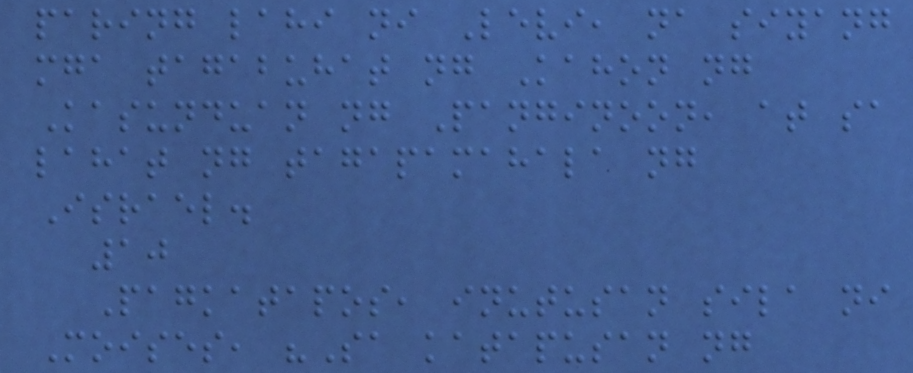paring lahi ni Levi, na siyang
mga tagabuhat ng Kahon ng
Kasunduan ng Panginoon, at sa
lahat ng tagapamahala ng
Israel.
10
Pagkatapos, inutusan sila ni
Moises, "Sa katapusan ng
